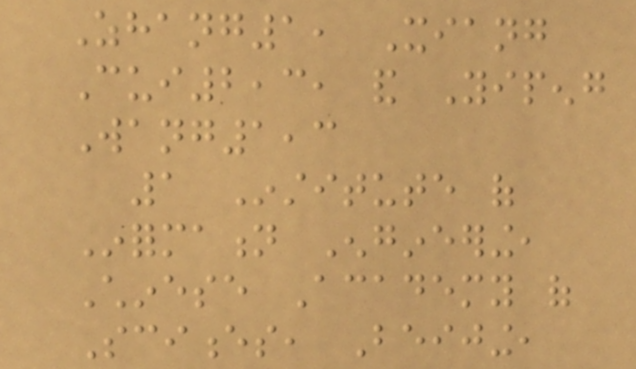Zhang1, Xiang
Cui2,3, and Yipeng
Wang1,3
1 Institute of
Information Engineering,
Chinese Academy of
Sciences, Beijing,
